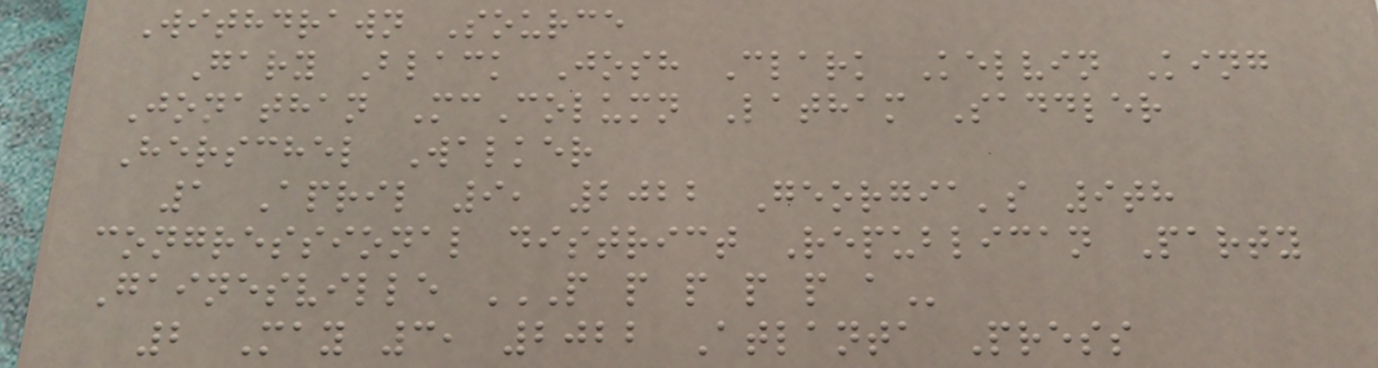Withdrawn Source
Gary Black Josh Clark Kelvin King
Jonathan McColumn Latham Saddler
Herschel Walker
1 April 9, 2022 Georgia's 9th
congressional district Republican Party
Gainesville P P P P P A
2 May 3, 2022 Atlanta Press
